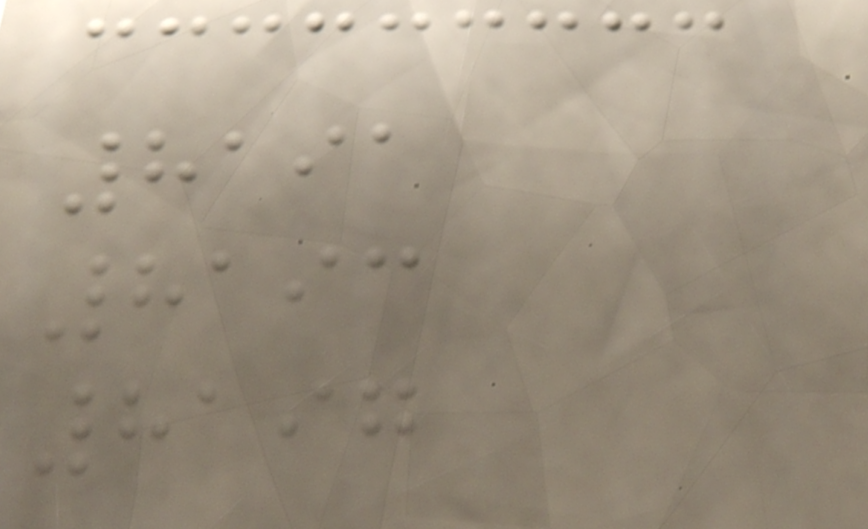8191
8193
8197
